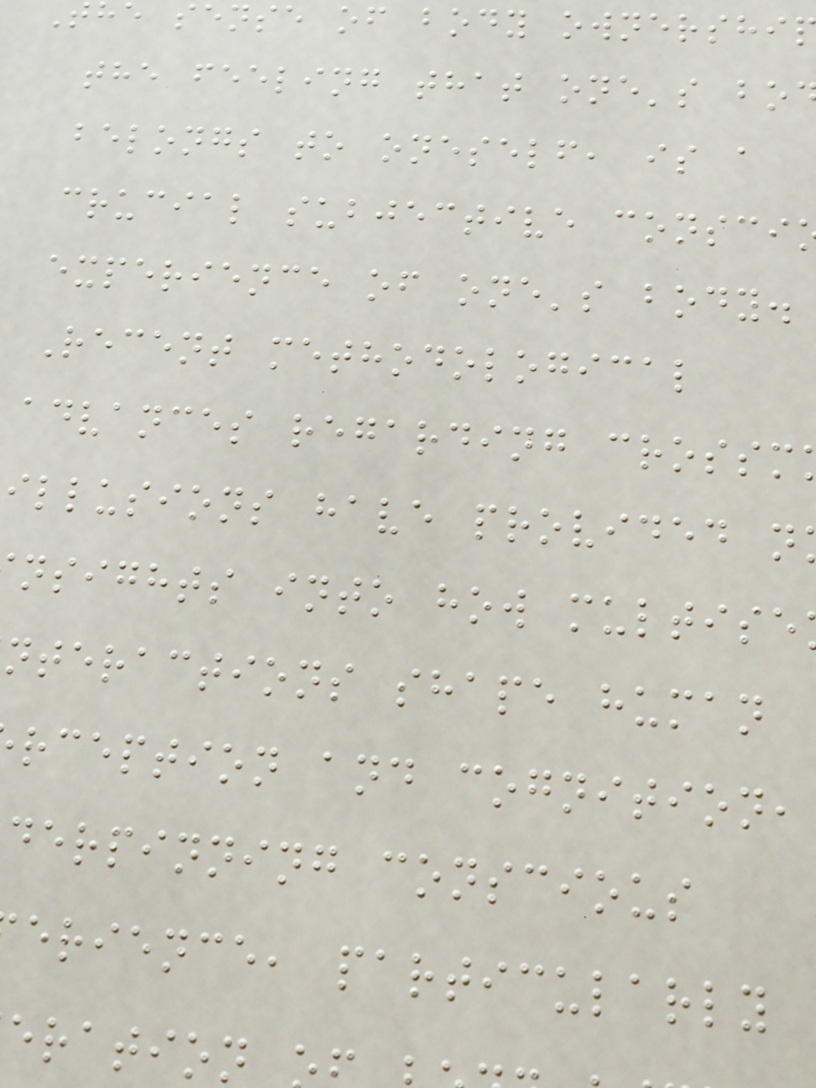he sense of body ownershi
the feeling that one's bo
belongs to oneself, is a
crucial subjective consci
experience of one's body.
Recent methodological
advances regarding crossm
illusions have provided n
nsights into how multise
nteractions shape human
rception and cognition,
derpinning conscious
erience, particularly
